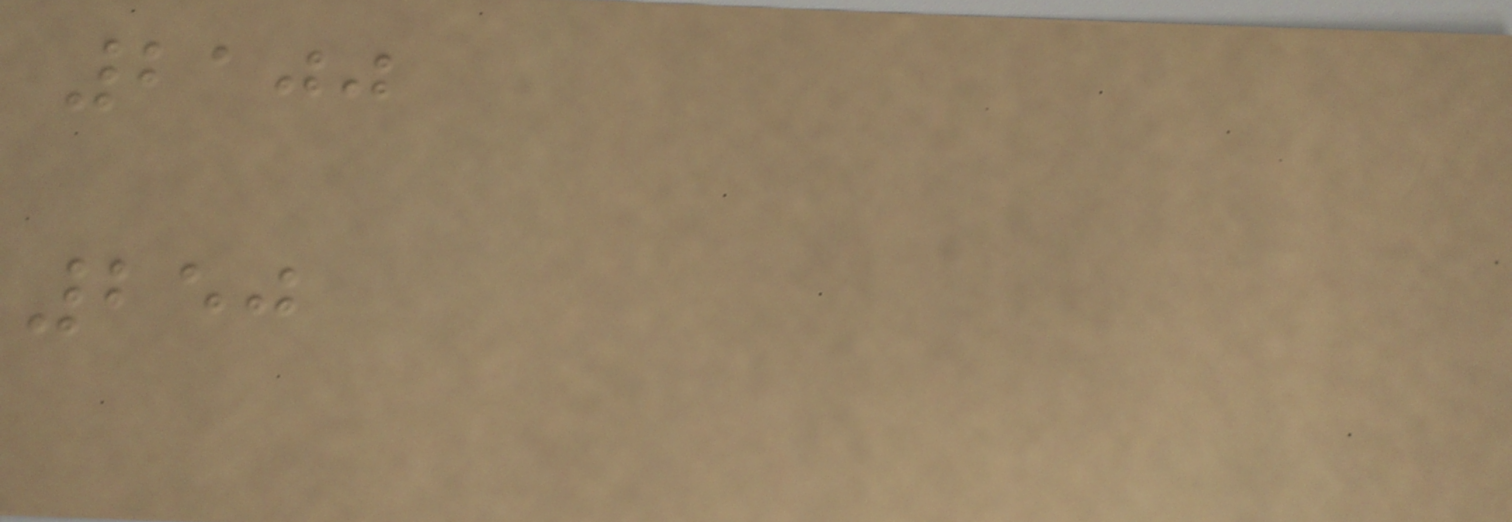2100
250
